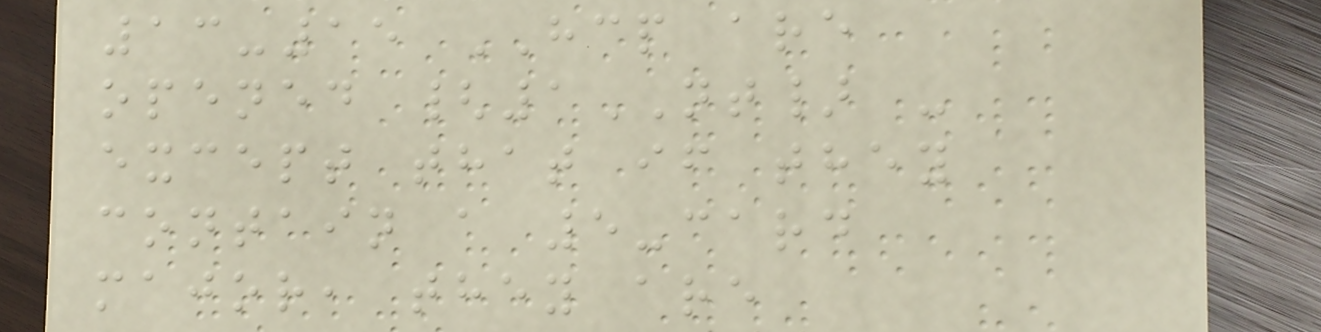13-15 HCP are
opened {1NT} -
except that if they
contain a 5-card
major, they are
